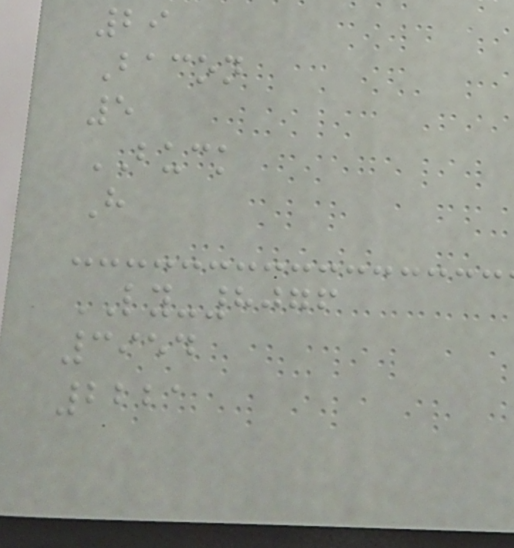29
Bacon
5
BUCK
H
LY-8076
3954
2221
